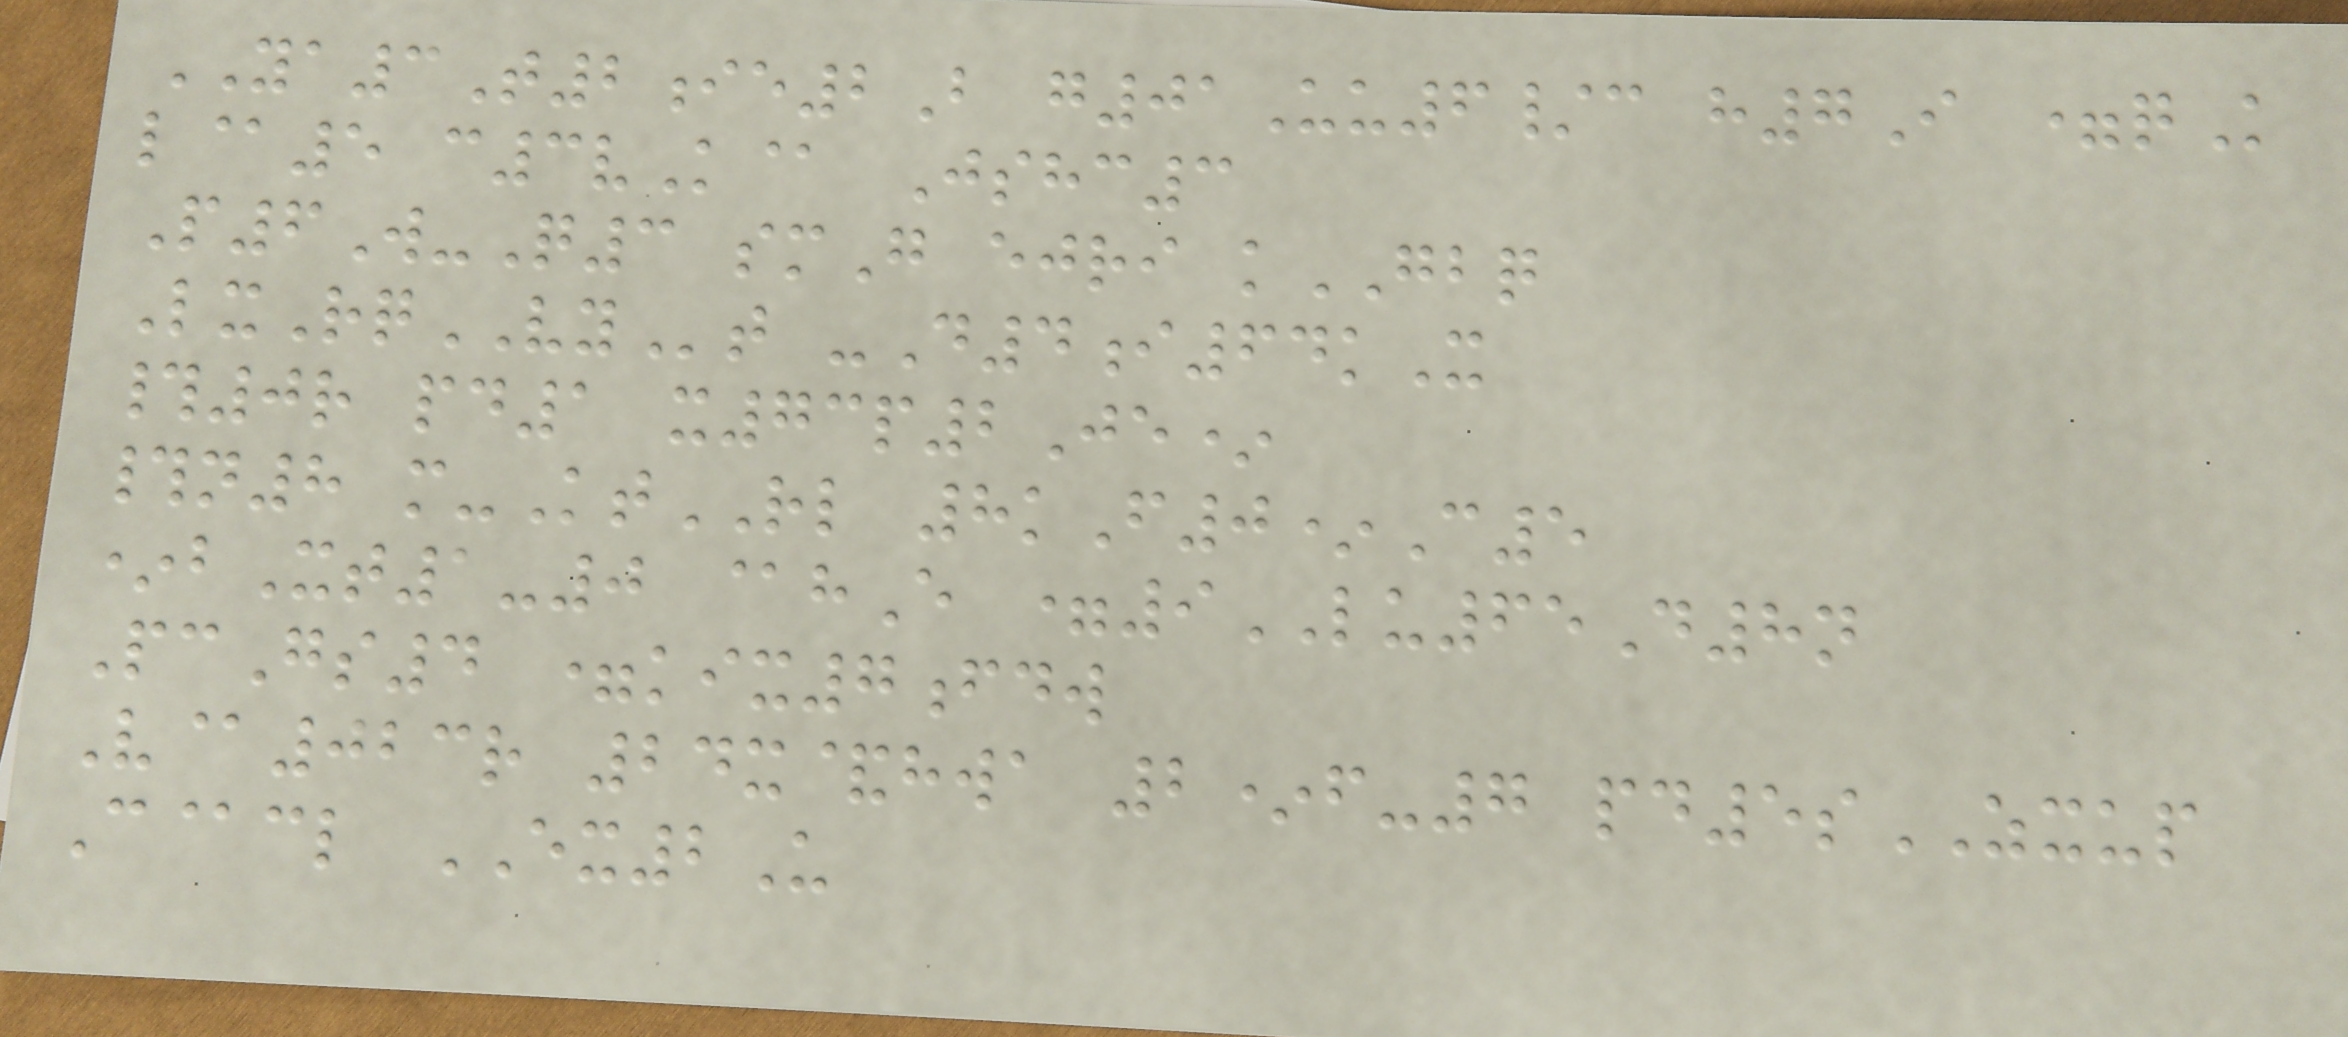YA3T2ie2B g01Uu6/c h7I =qK
l@5 c3vK@ Jshc3
P6W-Q3 smG ejri kGBQ
LxRqVYt -D4i64kX
#0r pd1 x73p2Je*
#n8 m-KtRL 8kF0*C5
*bXt1-0 @hE =9LU65D8n
PcGs4 =kix7fdw
V@023r 24x&hwa 2*f-7 pd5sZXUP
C@cl EX2U
